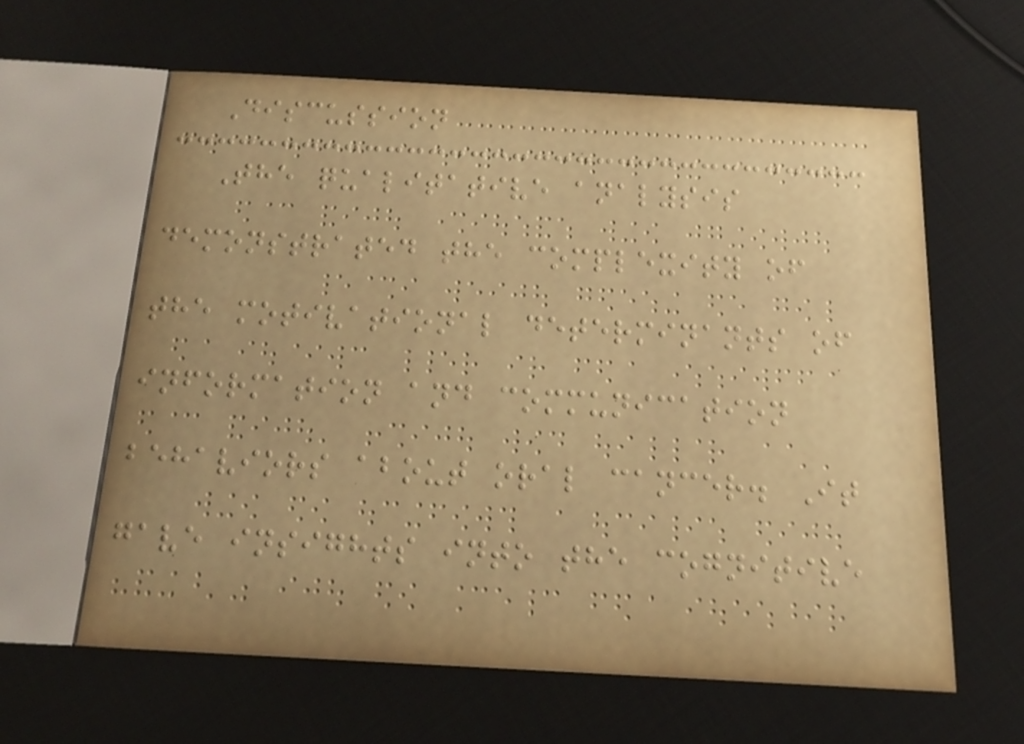Discussion
The qualitative analysis
demonstrated the complexity of
the motivational determinants of
information and communication
behaviors about oral cancer. It
gave insights into the cognitive
